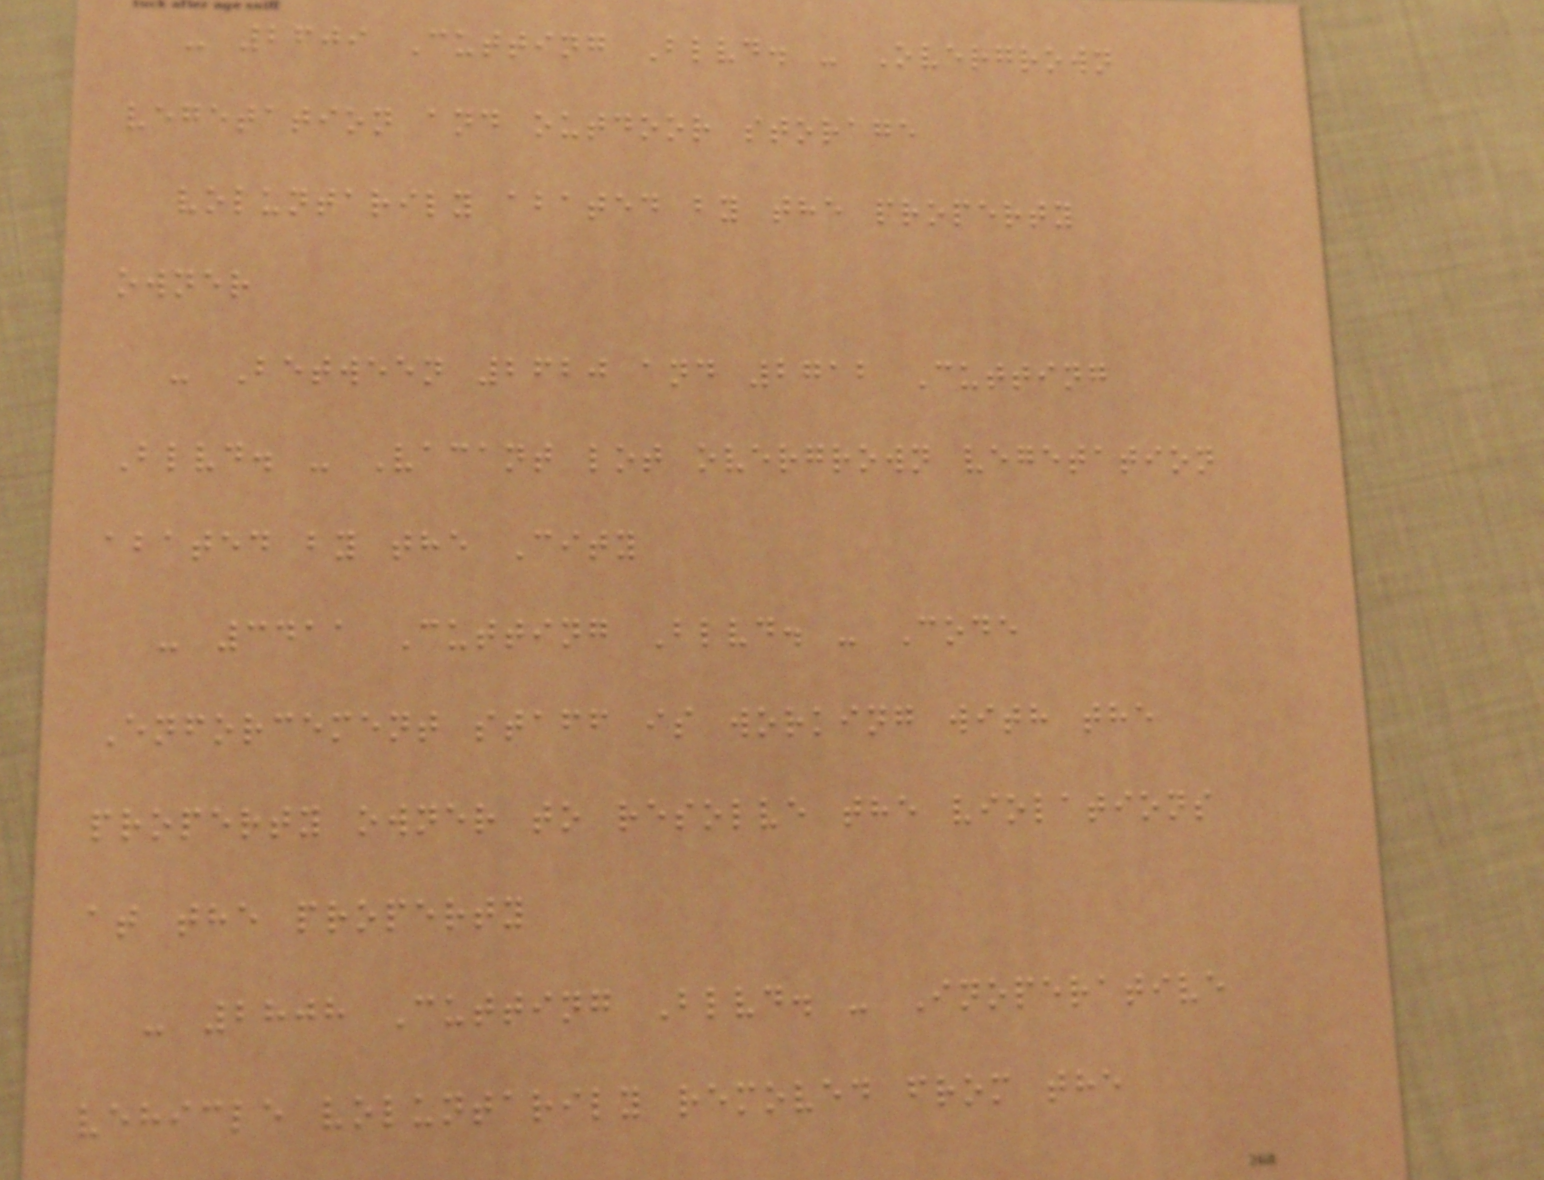- 2609 Cutting Blvd. - Overgrown
vegetation and outdoor storage
voluntarily abated by the property
owner
- Between 2620 and 2712 Cutting
Blvd. - Vacant lot overgrown vegetation
abated by the City
- 3411 Cutting Blvd. - Code
Enforcement staff is working with the
property owner to resolve the violations
at the property
- 2808 Cutting Blvd. - Inoperative
vehicle voluntarily removed from the
